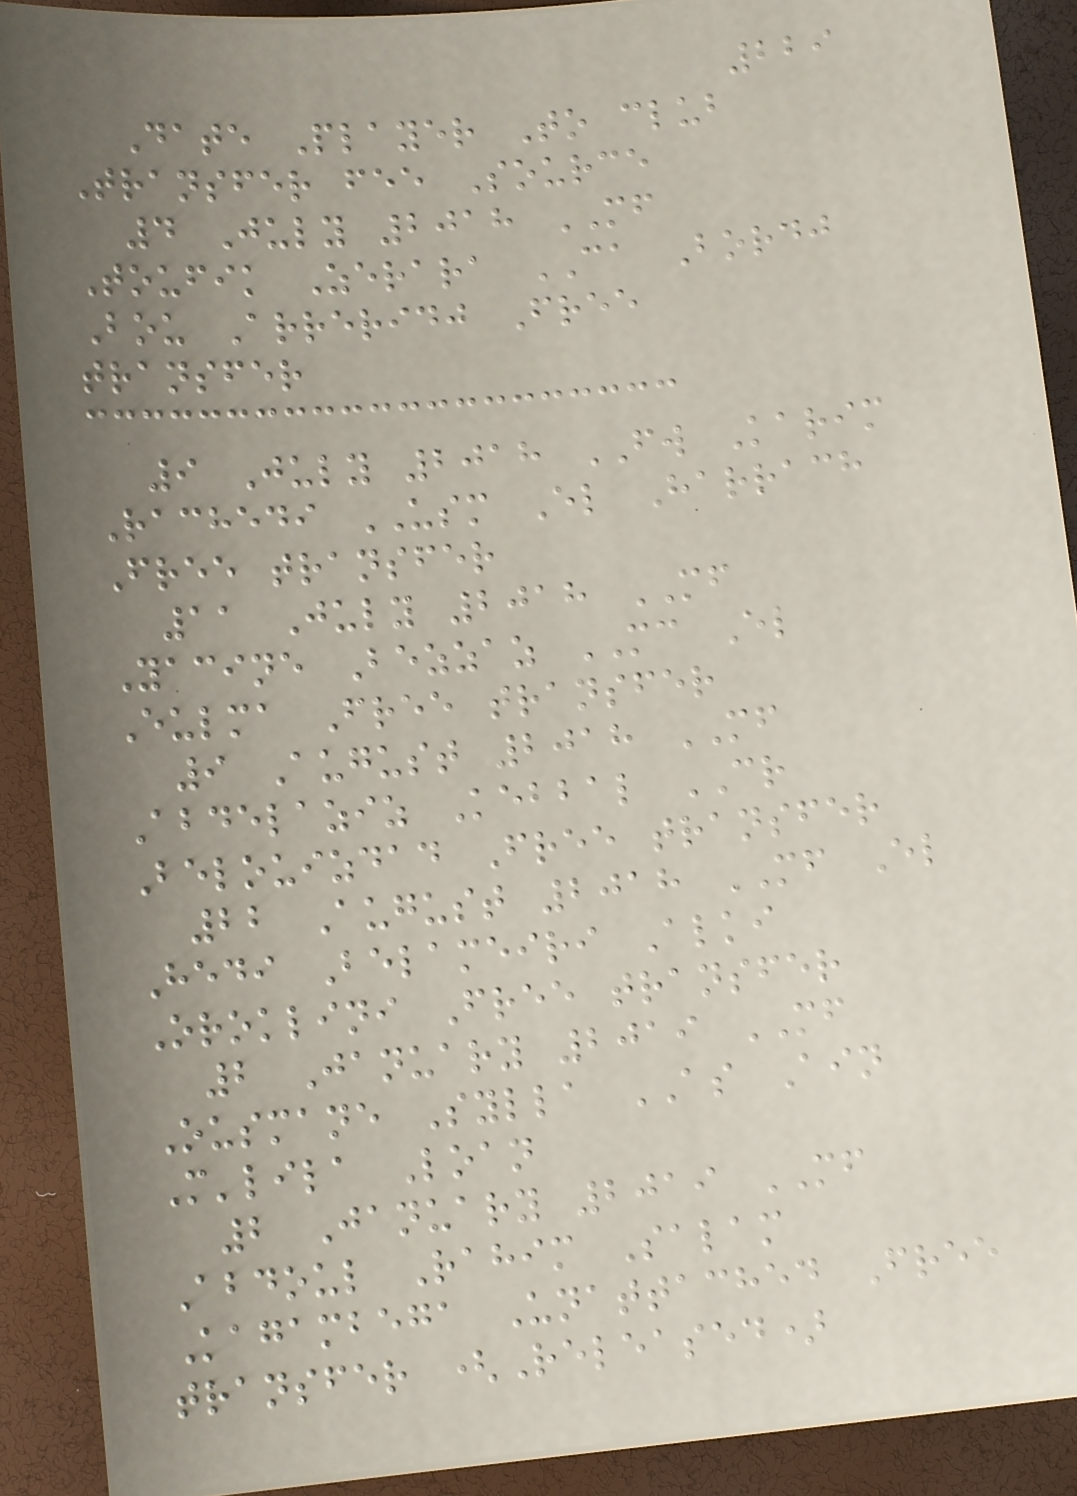229
Date Player To club
Transfer fee Source
4 July 2018 MF
Toufik Zerara CA Bordj
Bou Arreridj Free
transfer
9 July 2018 FW Karim
Rachedi USM El Harrach
Free transfer
11 July 2018 MF
Yacine Bezzaz MC El
Eulma Free transfer
9 August 2018 MF
Abdelaziz Kebbal CR
Belouizdad Free transfer
22 August 2018 MF El
Hedi Belameiri Alki
Oroklini Free transfer
2 January 2019 MF
Ousmane Sylla AS Ain
M'lila Loan
2 January 2019 MF
Abdoul Rahim Salam
Kagambega Unattached Free
transfer (Released)
